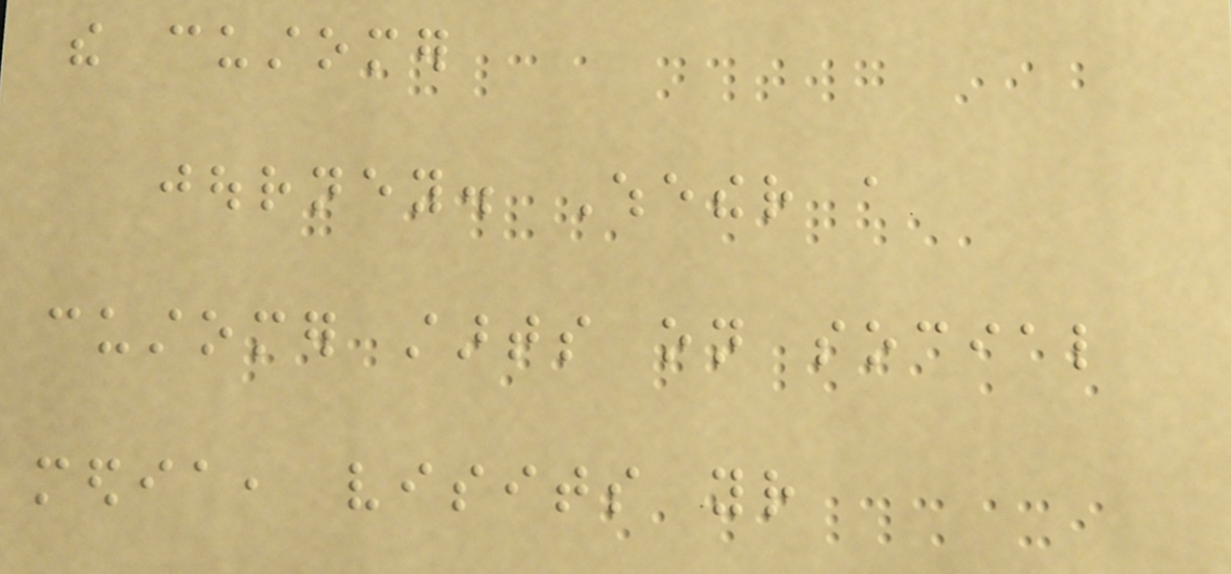the customer
journey. Whether a
customer starts on social
media, visits your
